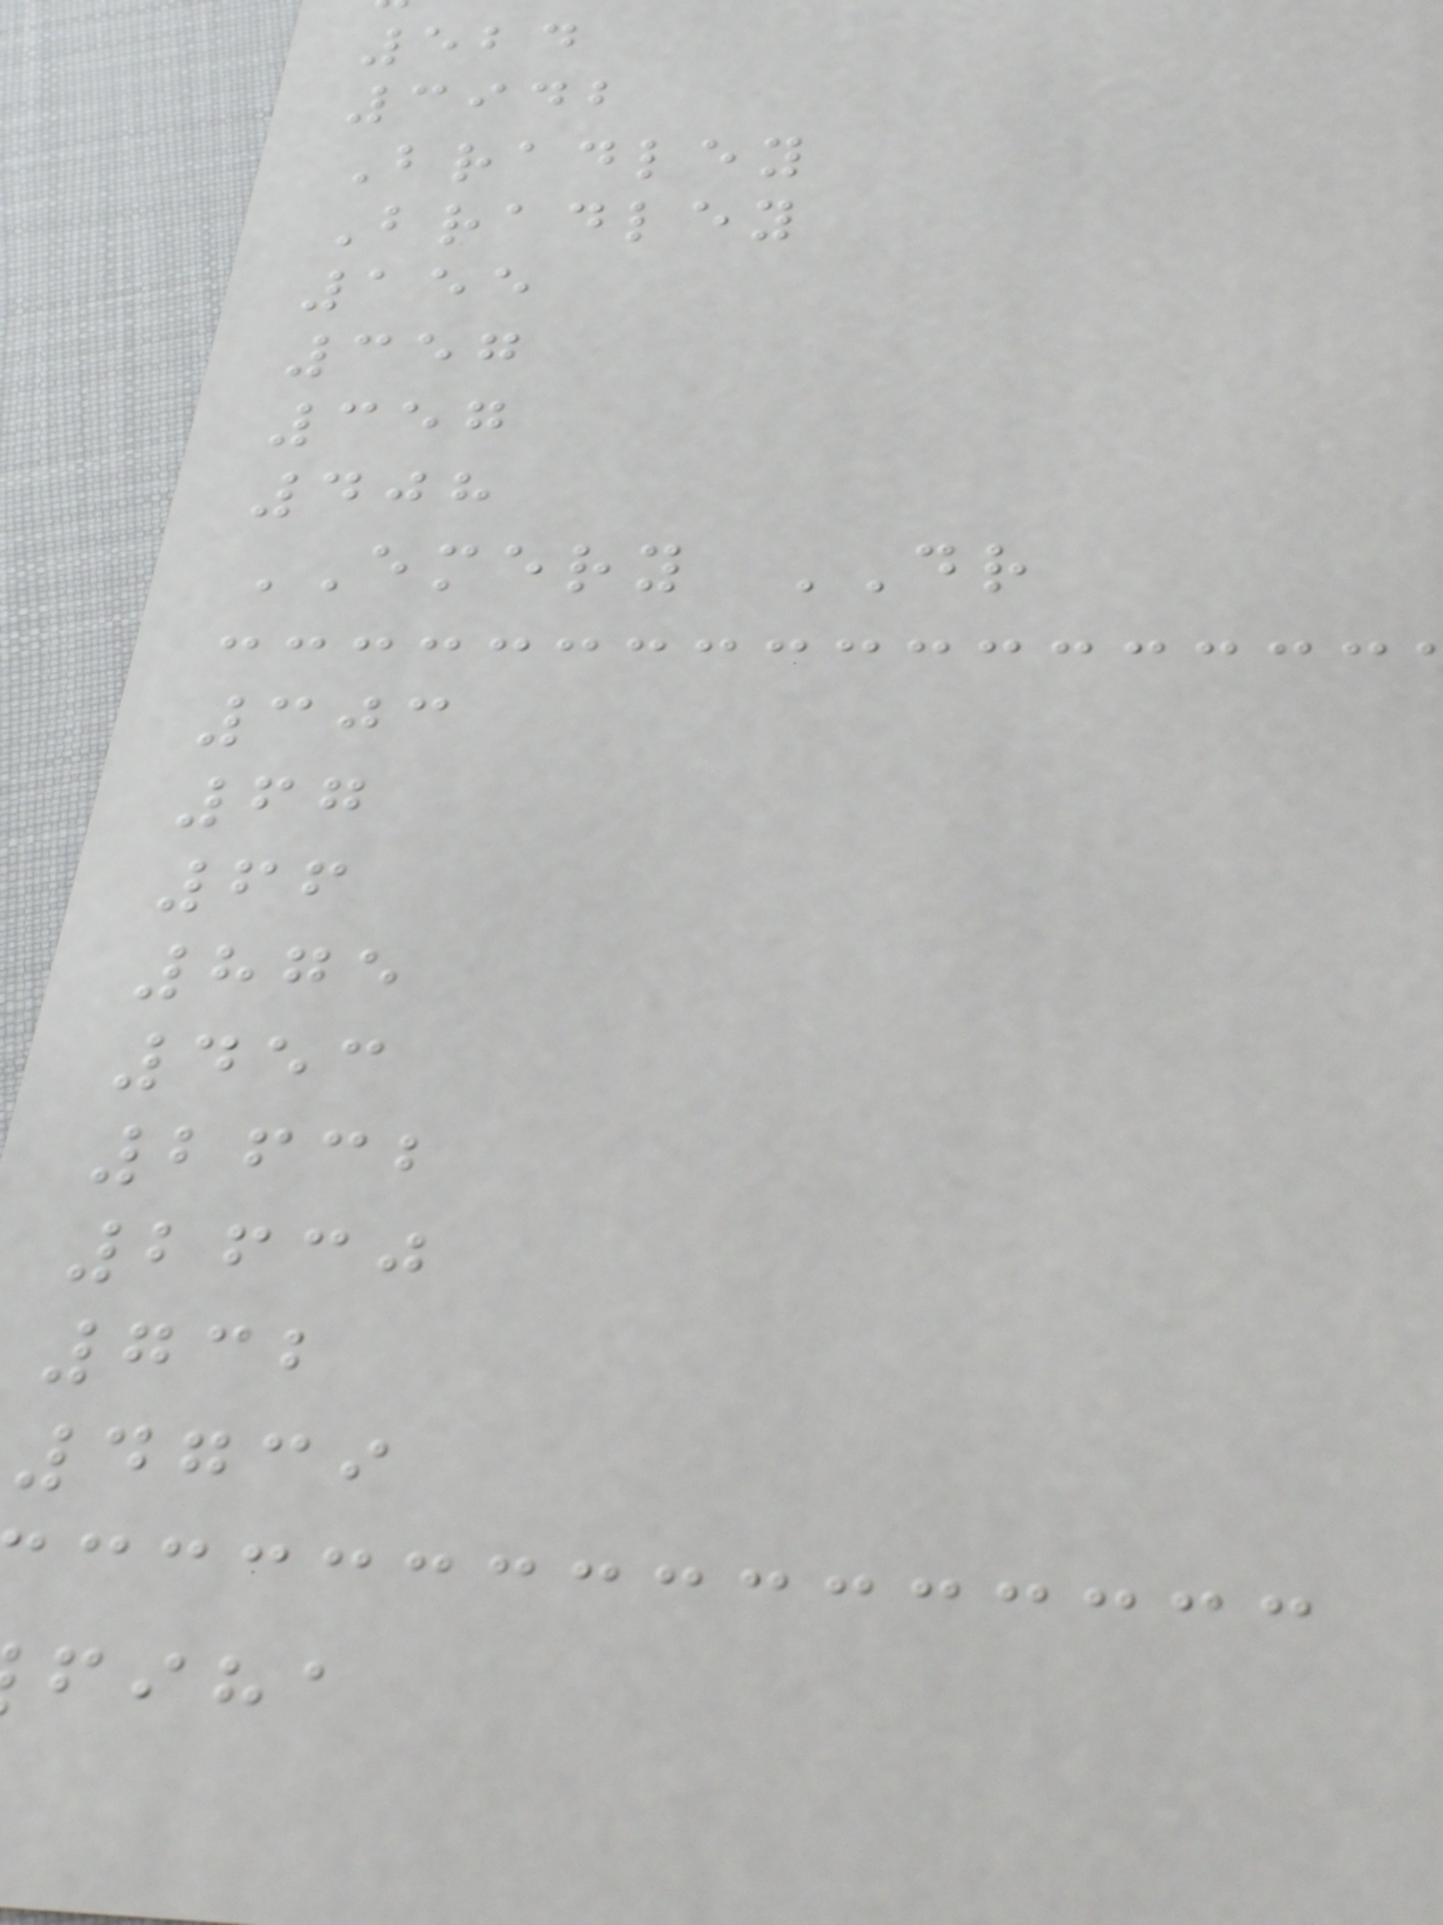524
3942
Bradley
Bradley
155
357
357
408
EMERY DR
303
67
66
875
453
2632
2630
732
4739
fiha
